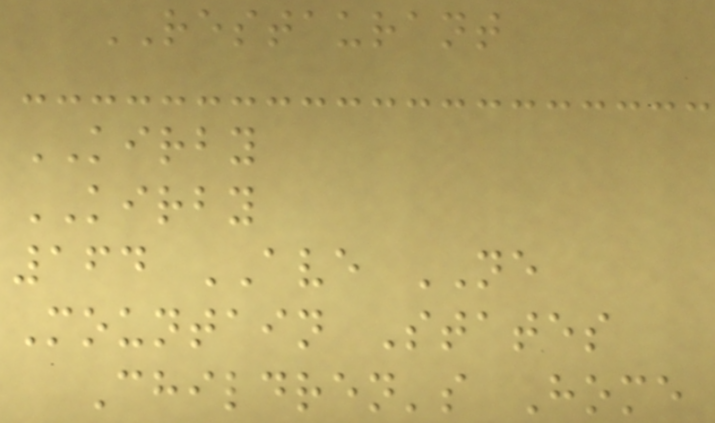RESTAURANT
KIRBY
KIRBY
164 AVE NE
Mountain States
Children's Home
